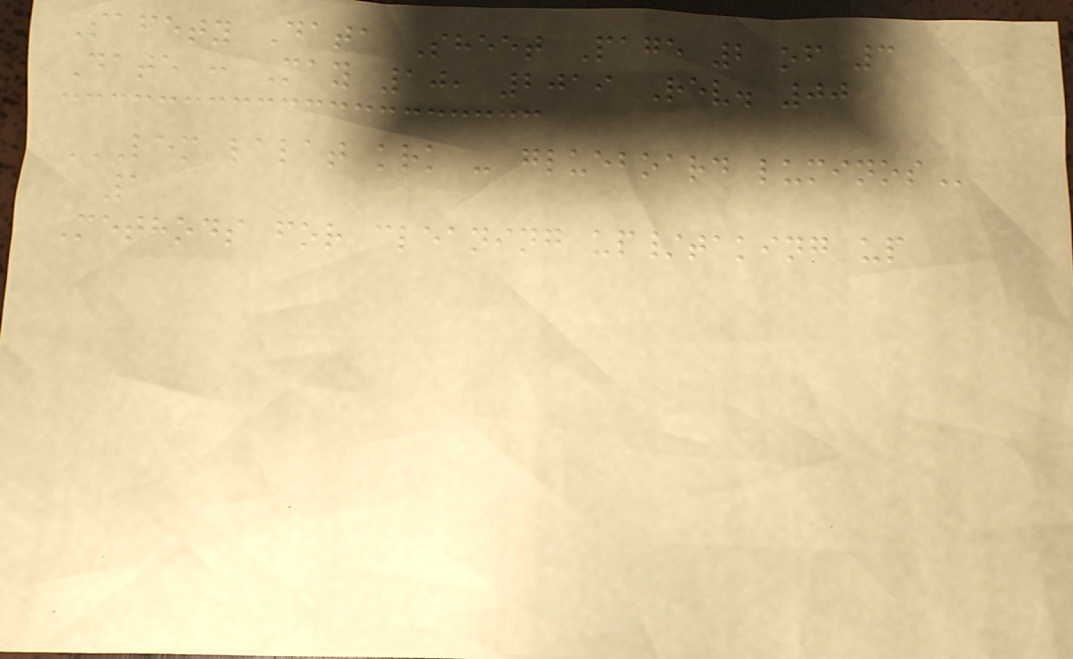Safety Data Sheet Page 2 of 3
Date : May 10, 2019 Rev. 00
LEM LALAT KRK - GLUEBOARD LUMINOS
1
Methods for cleaning up/taking up
